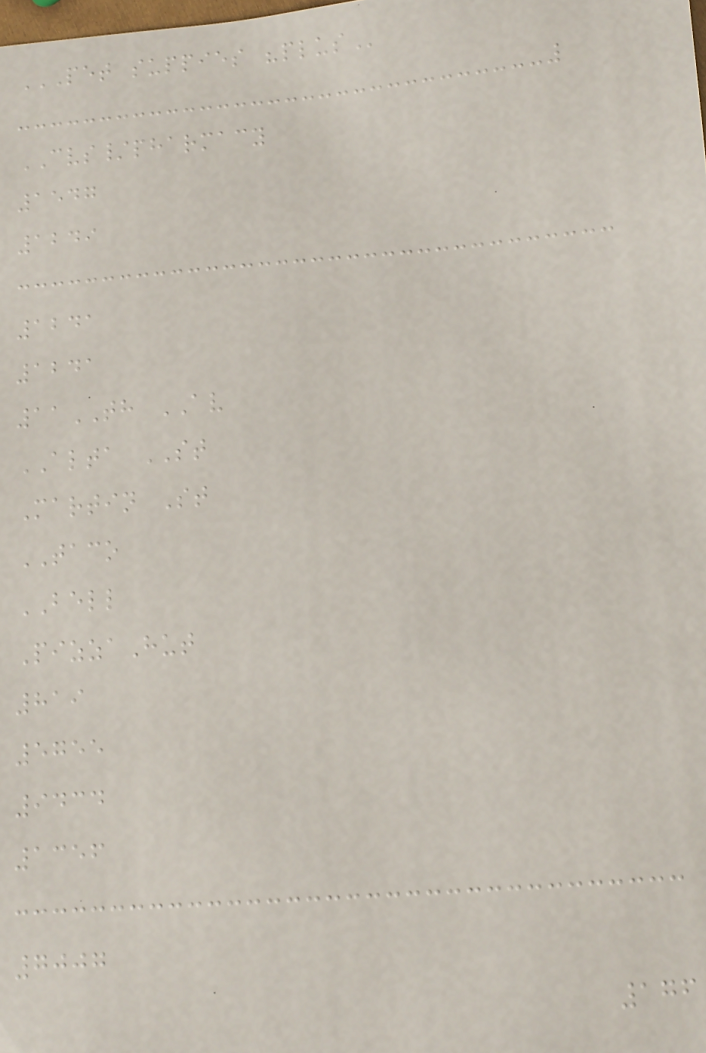PET SUPPIES "PLUS
CVS/pharmacy
1547
1249
1241
1241
11TH AV
ALTA ST
Martin St
TACO
BELL
PizzaHut
819
5755
9434
1356
7007
176
